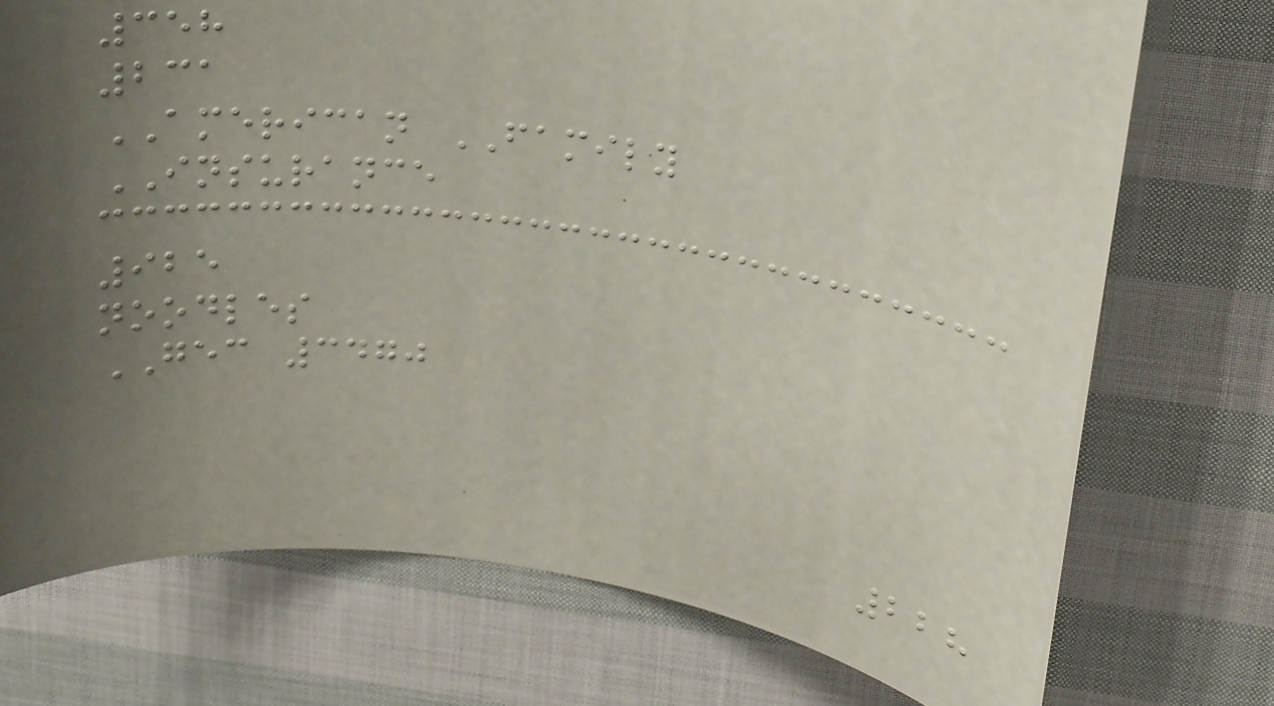358
231
AMERICAN FAMILY
INSURANCE
925
noodles
GEC 3470
228
